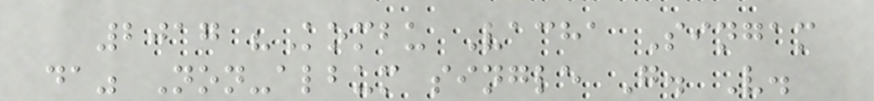2017 "Kombu Vacha Singam
da" Non-album single G. V.
